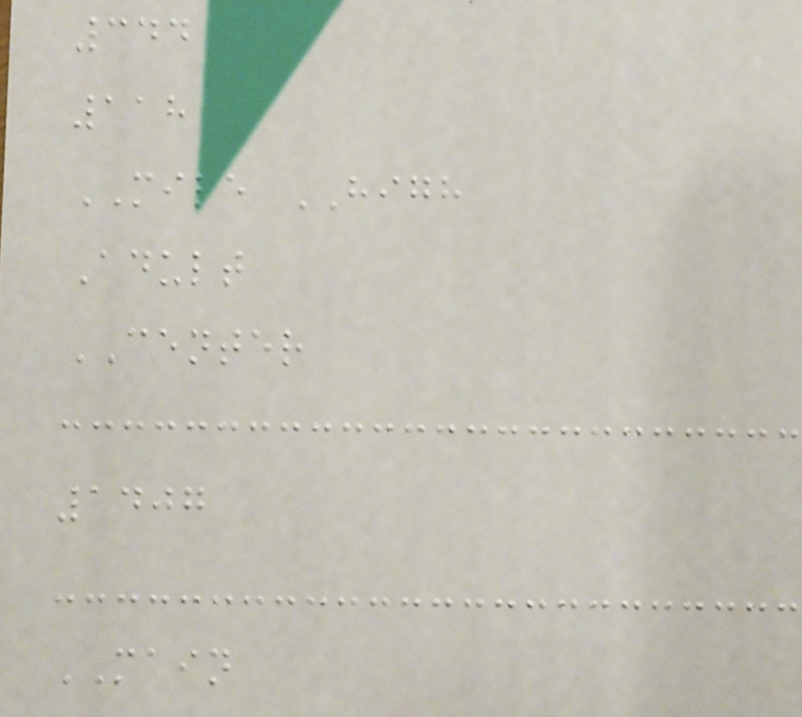344
118
MILE HIGH
Adult
CENTER
1407
MAIN
